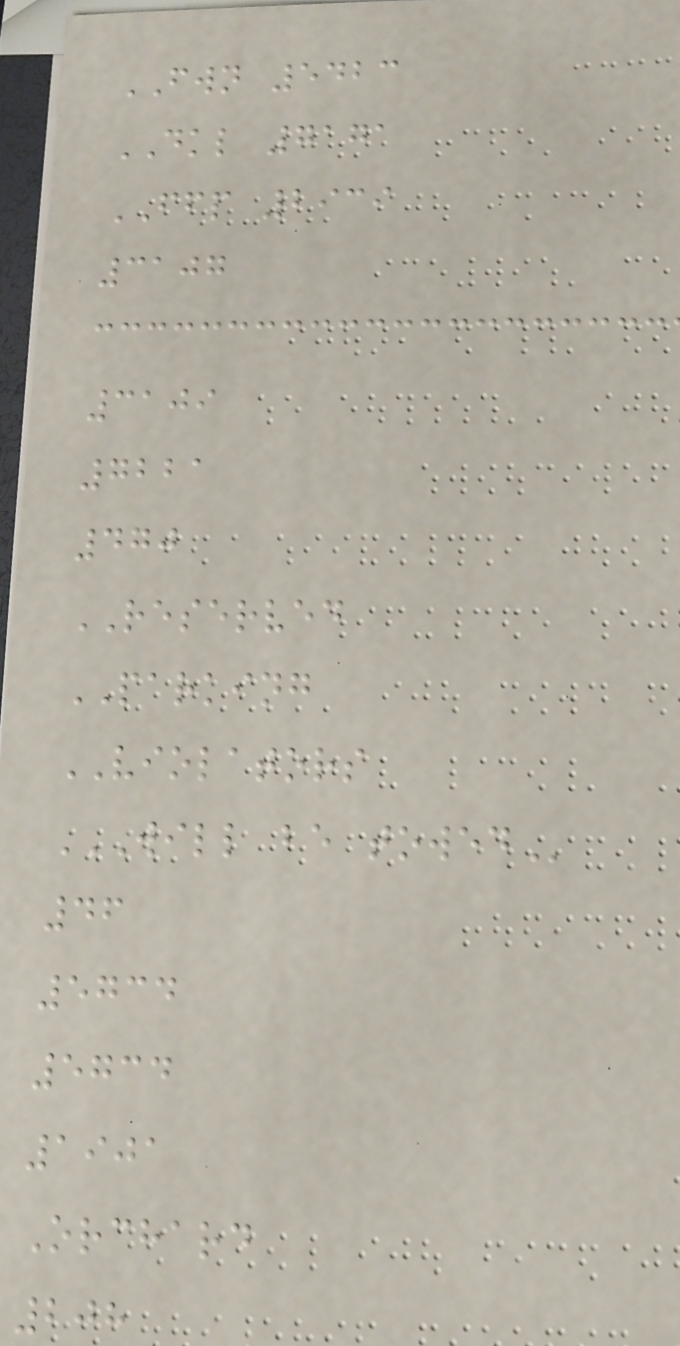FWN 5423
DKL 7171
FFP 2939
3107
3109
7221
470
RESERVED
PARKING
VIOLATORS
WILL BE TOWED
46
5734
5734
1901
Orchard
208
